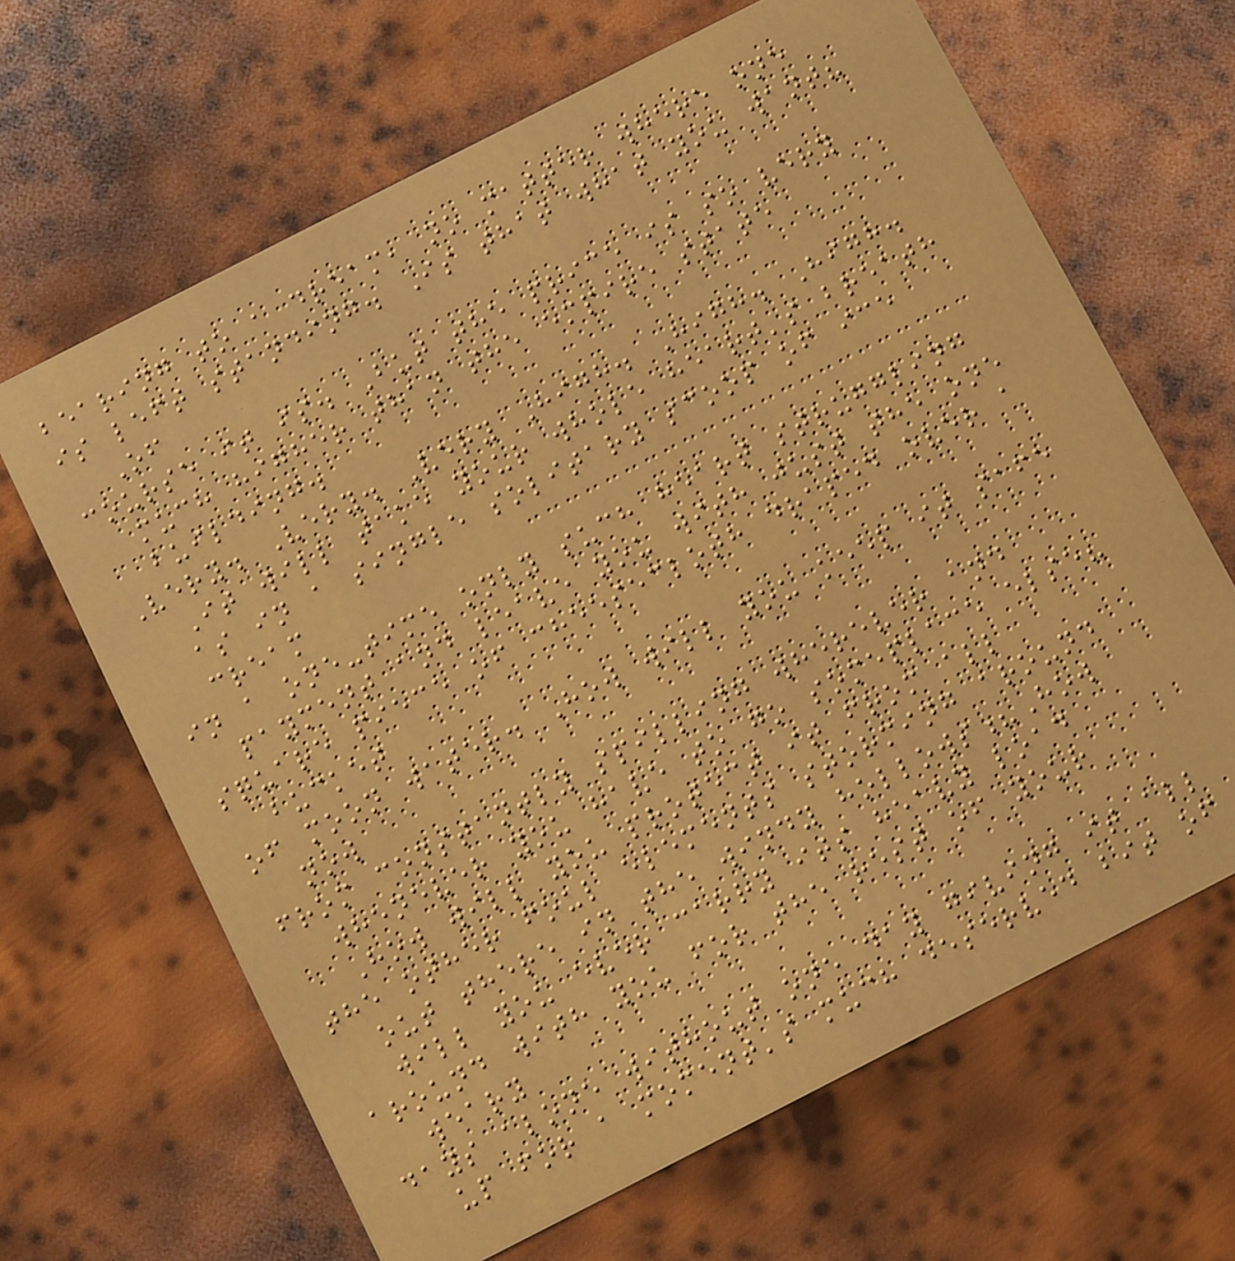bearing to a dream, no matter where one
is left standing. Is that what you want?
Of
course it is. But the price is so very
much higher than the empire state
building.
Very. Very. Very High. High. High.
It will take your whole heart's breath
as in a single solitary scoop of ice
cream
in a one-time only such heart struggling
payment and leave you with just the one
square piece of cheesecloth draped over a
bucket
of moon water. How will you keep it safe
now
from constantly spilling wherever and
whenever you have to go someplace else?
How will you protect it from all
the other foul elements storming around
out there in the windy hollows?How
will you ever carry its heavy load
around with you for the rest of your
weary
days alone without one day giving it all
up for a moment's much deserved bit of
